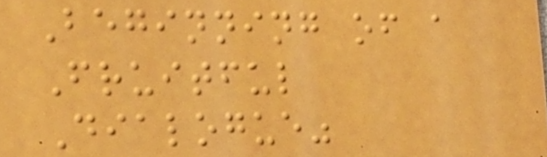Beginning of a
Fruitful
Dialogue"
